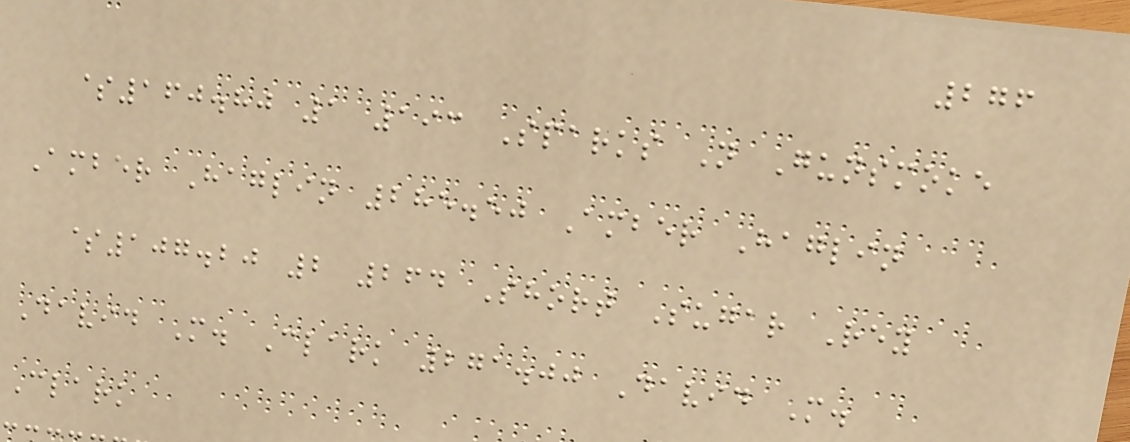276
$160.80 1 193 Sparks N Gunsmoke
Amber Haglin 285.50 Amber Haglin
$107.20 2 264 Short Sugar Rey
David M. Clark 271.00 David M.
Clark
